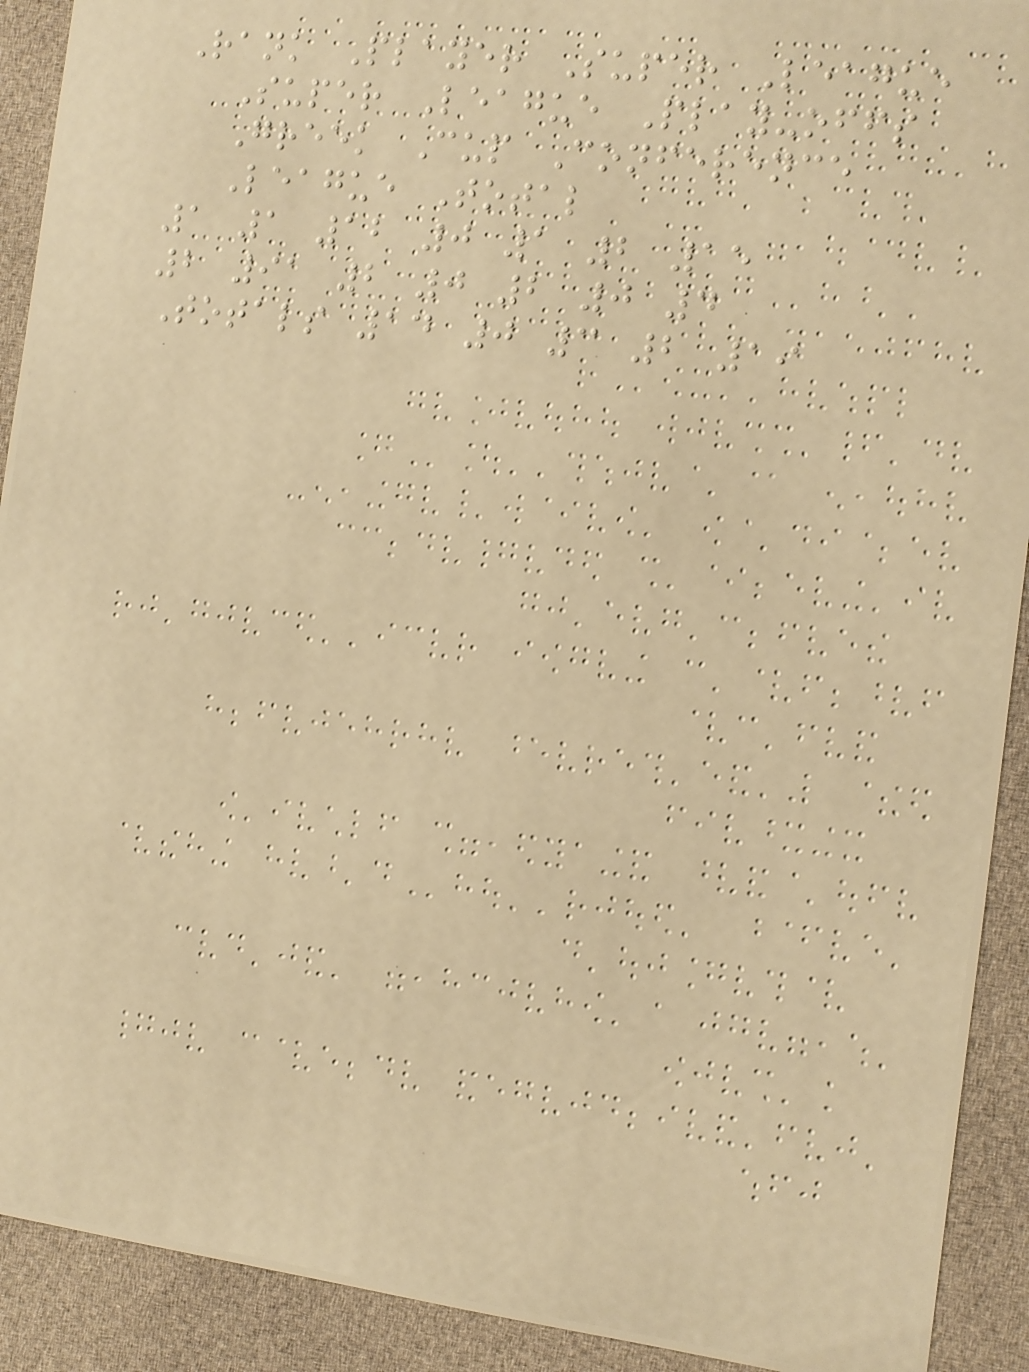Rank Player Super League
Super League Play-offs
Greek Cup Conference
League Total
1 1 12 0 1 2 15
2 91 2 0 2 0 4
Totals 14 0 3 2 19
